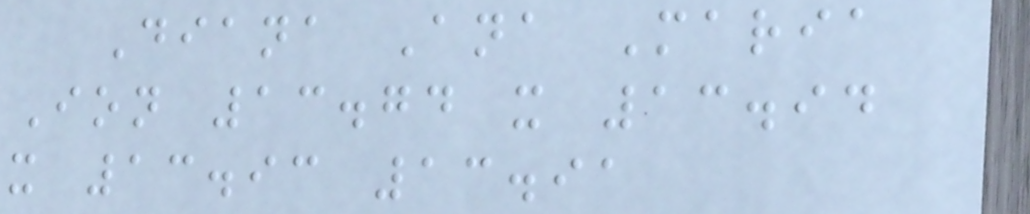Diana Ana Maria
Ion 13.74 x 13.94
x 13.93 13.91
